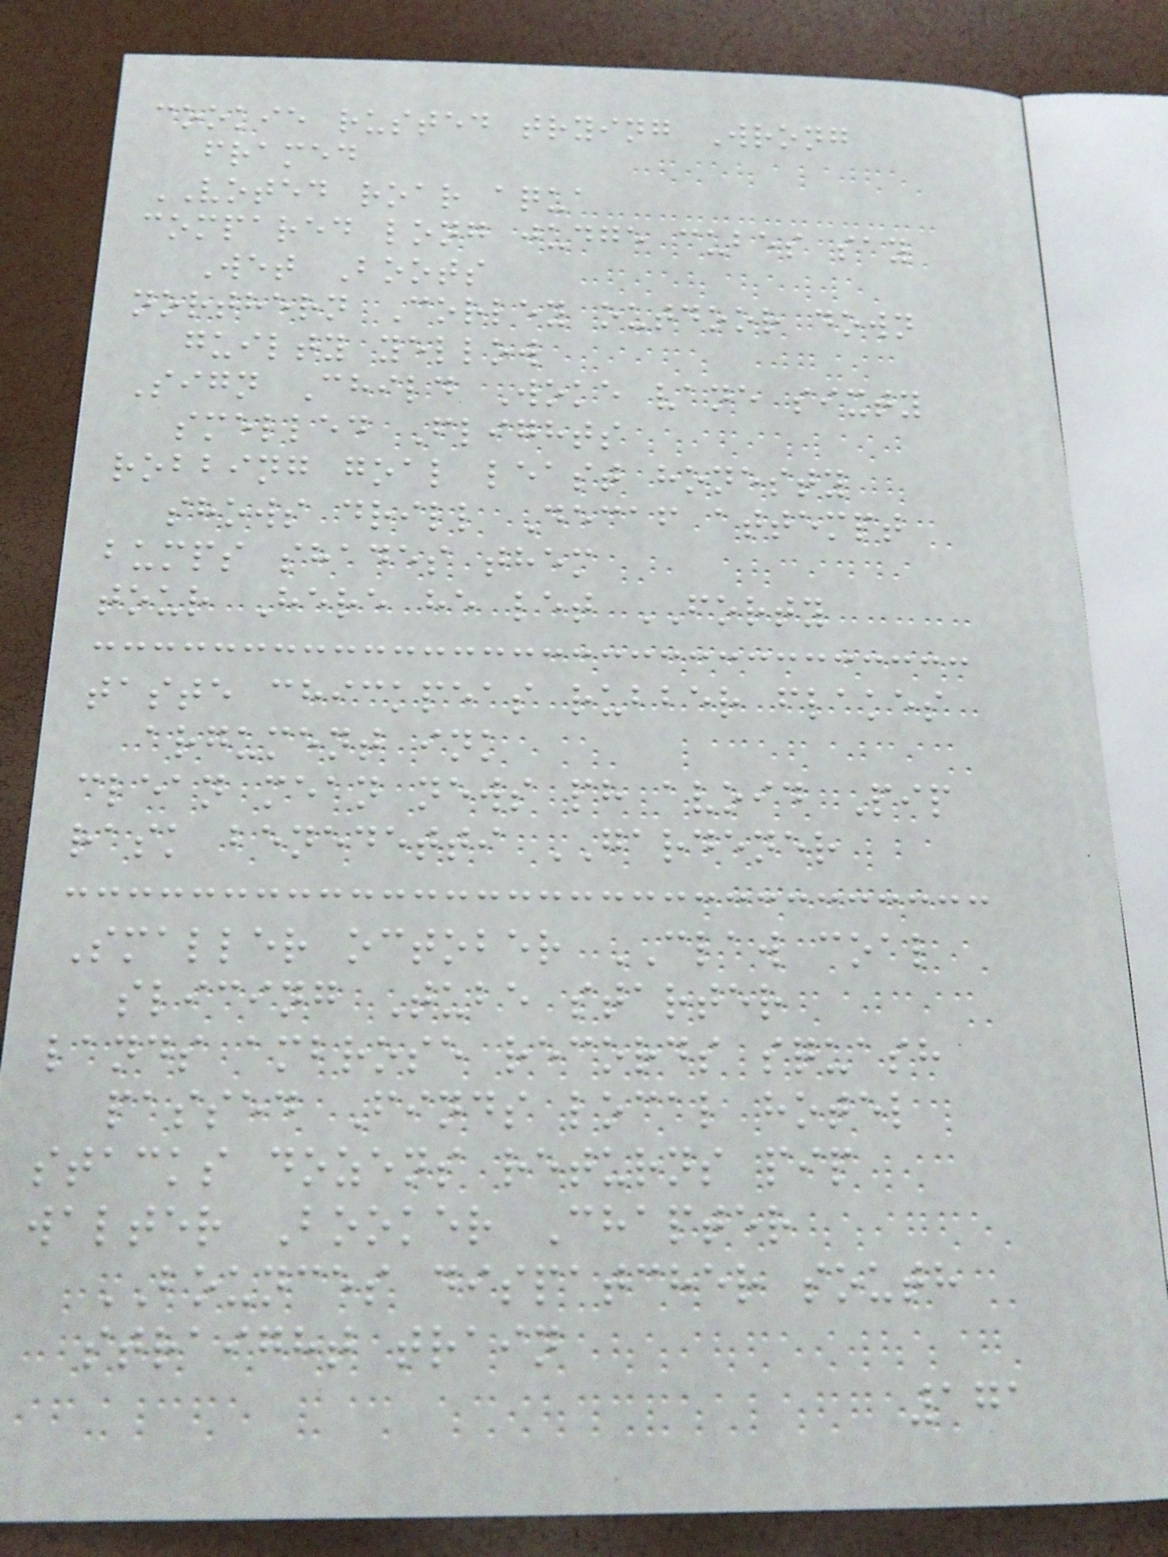cookie rusted trying Wrong
framed
VOTED roar aqua
compared long judge cubes say
Wet Boots
northern Corley outdoor down
guilty yellow
Sign Child Woke vane sixty
smelled Flights
robbing goal least honesty
shows drill Decaf attempt
bumps shades them
tour Here he let FORTY
taste chickpeas rubber flakes
argument ink
clean mean news ph avoid Pip
rask benedetti GARDENER
Smaller october CLAW coal
slicing Tube starter
lands ambrose records squash
passed Finds local hotel
stacks dozens returns pip
walter Booker Chapter
BOUNCES dispatcher south
straight train
171
